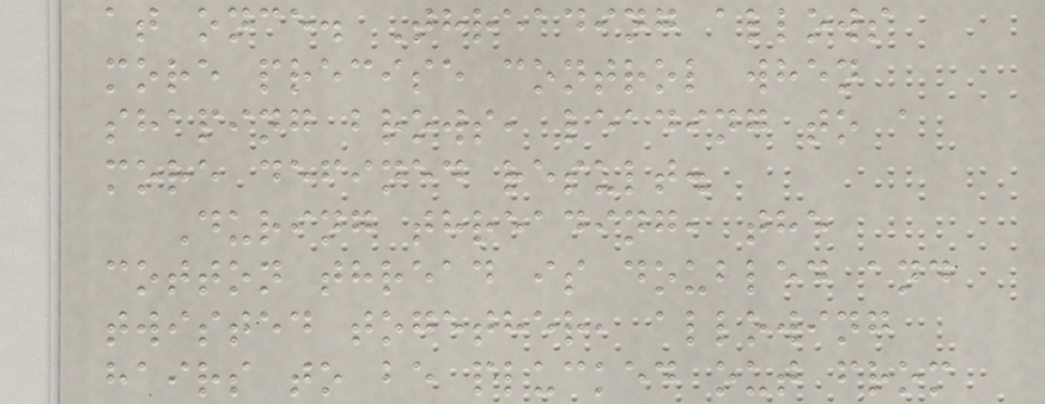at once. Threading allows
more precise control when
shaping brows, leading to a
more defined result.
During threading, the
cotton thread is doubled and
twisted together, allowing
hairs to be plucked out from
